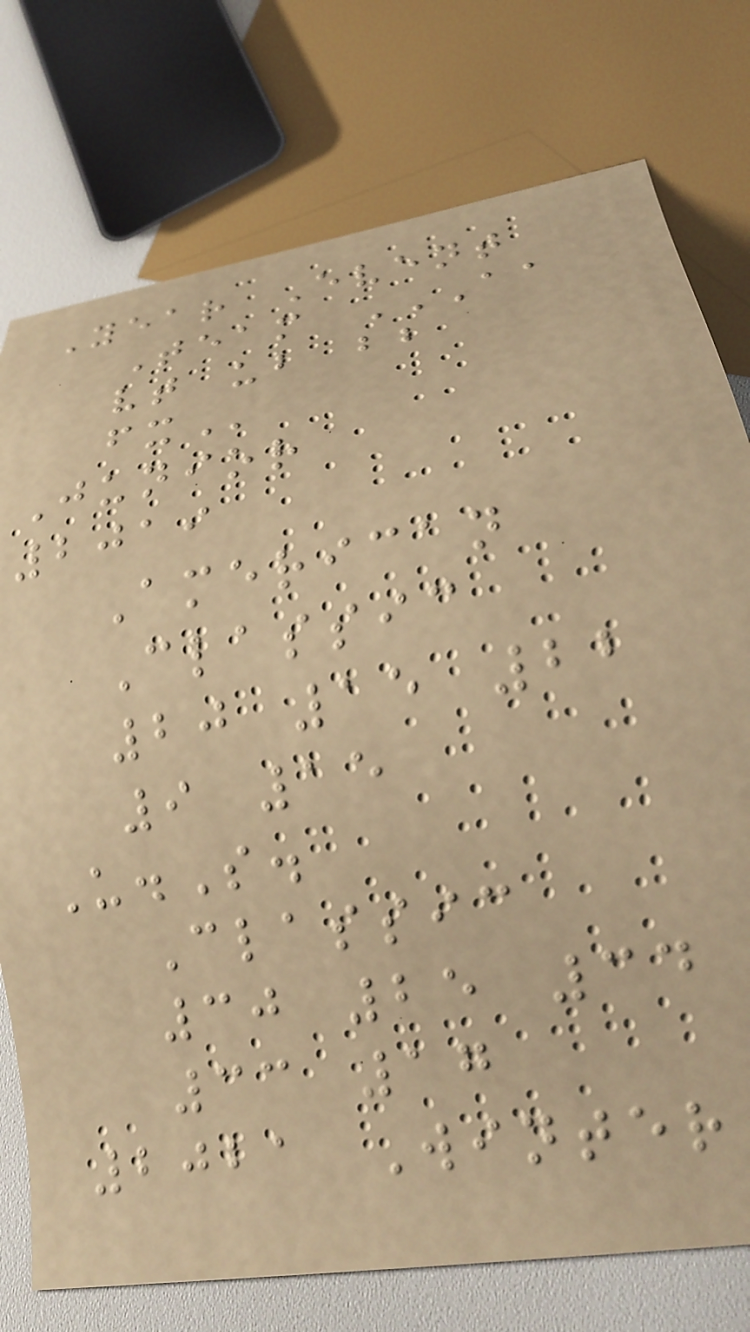Year Event
Team AA
VT UB BB
FX
Junior
2019
American
Classic
20 15 22
9 15
U.S.
Classic
30 25 34
33 17
2021 Winter
